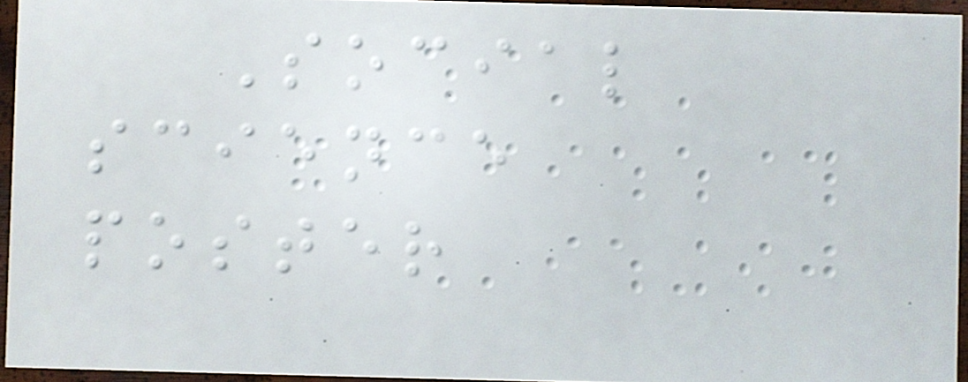Social
science
poster
